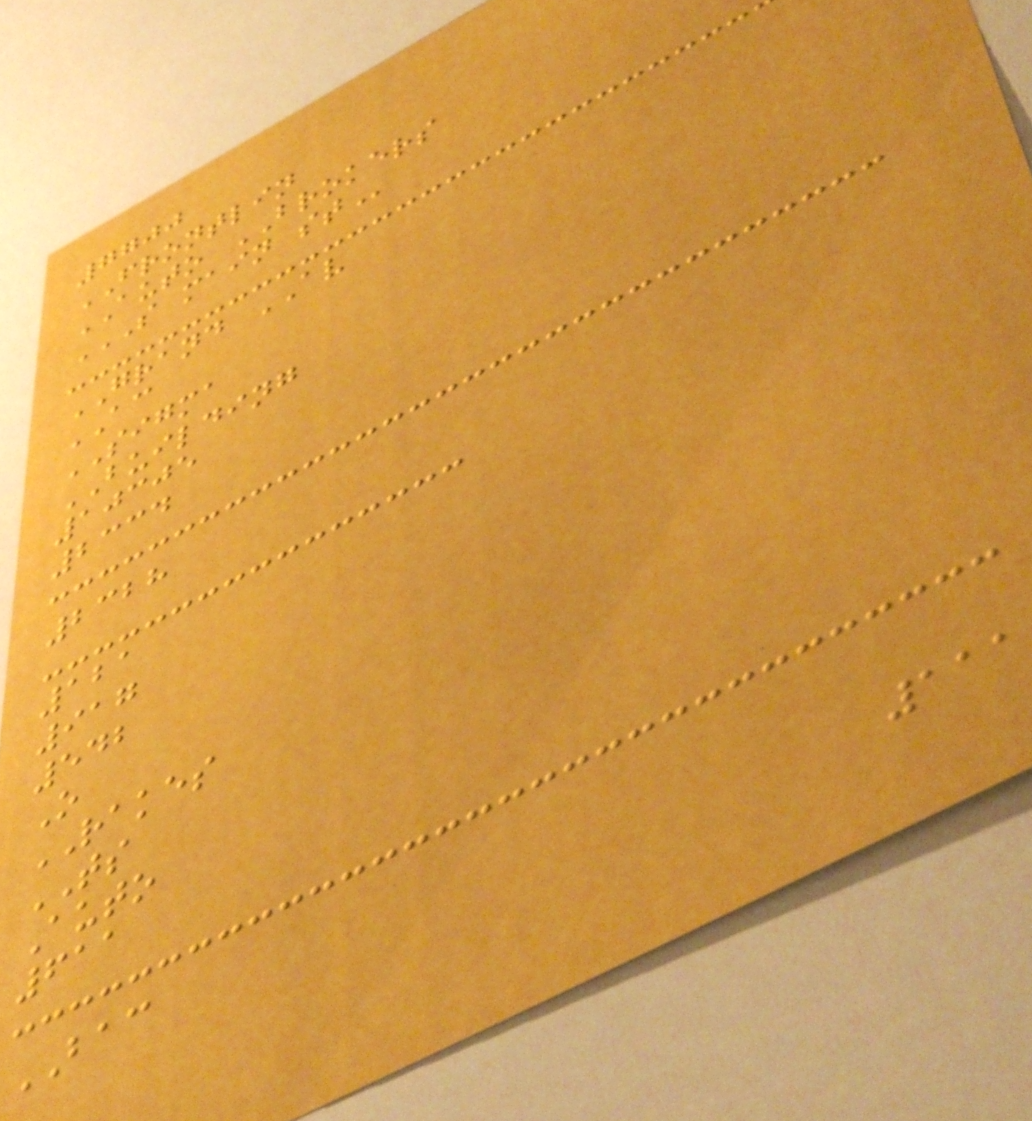7700
FRONTLIN
AUTO BROKERS
S MAIN ST
GRAND AV
AC
SIGMA
BUILDING
10305
2334
2328
121
917
542
O
RAKES
TS
Auto
611
BAC
111
